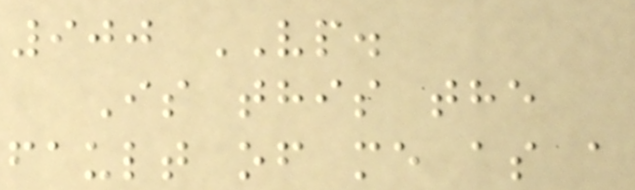900 VP.
Is this the
fault of me as a
